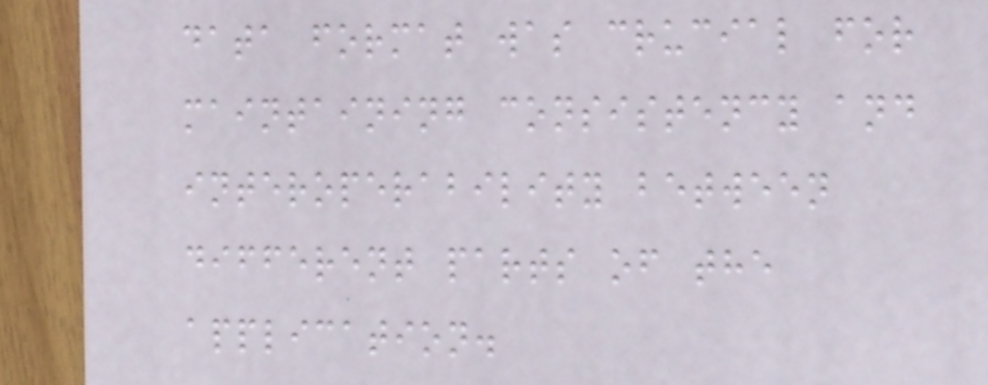data format was crucial for
maintaining consistency and
interoperability between
different parts of the
application.
